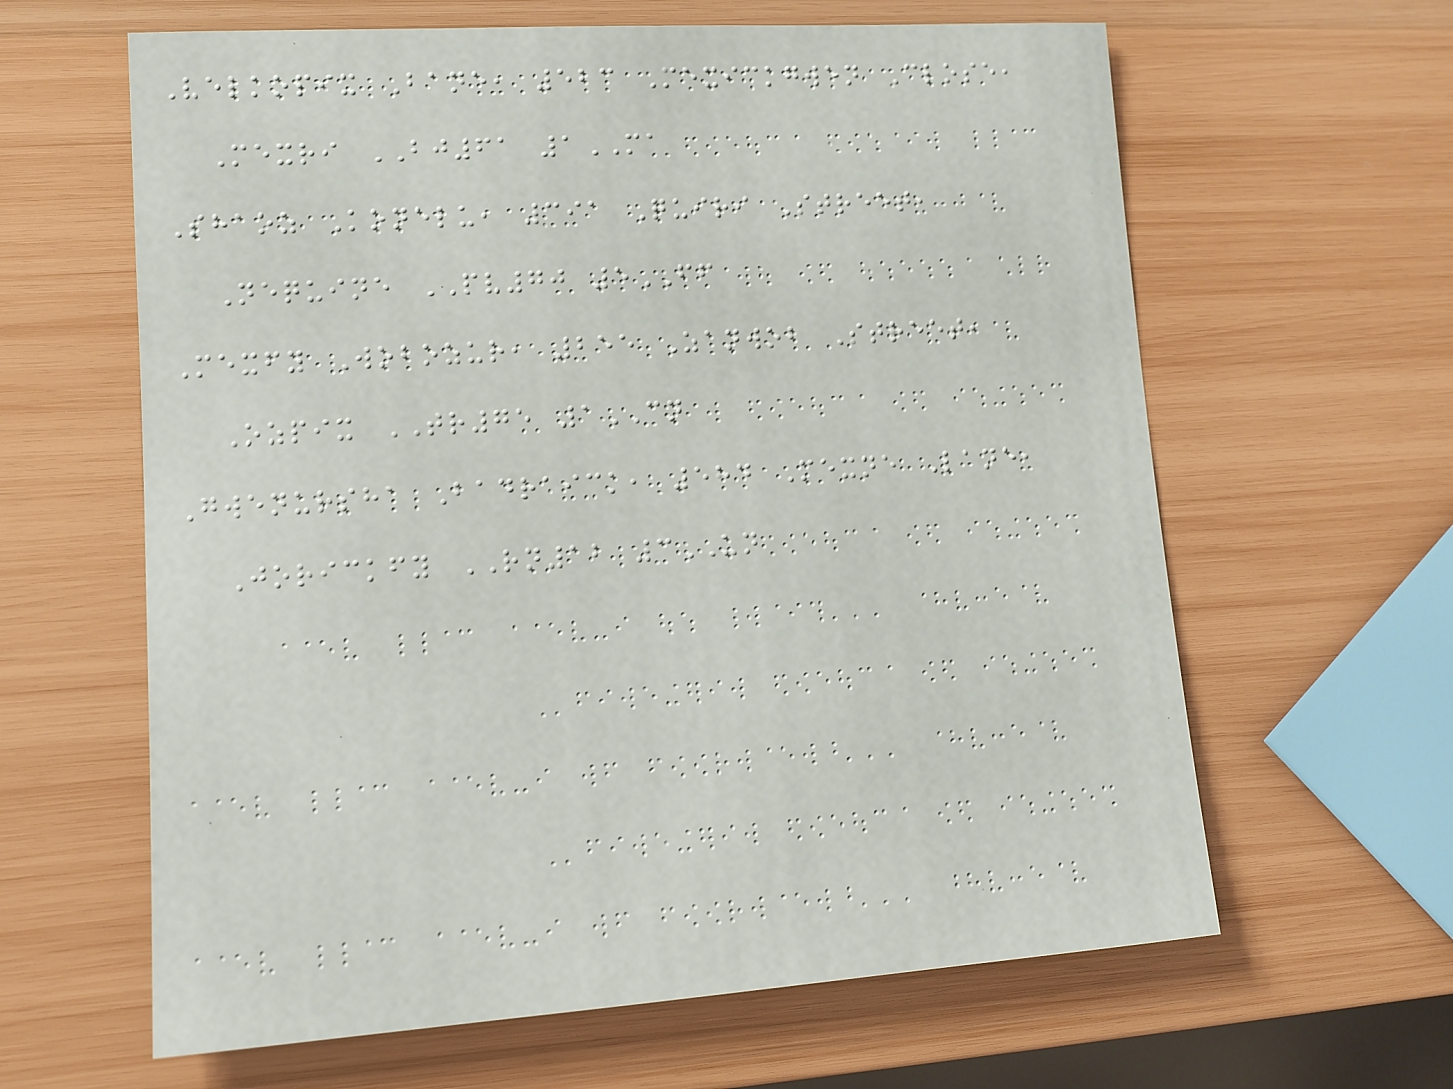Velkopix Bane, 523 Mexickgwen Close,
Mexri BJ61 1MA
Shaoz Konelu, 391 Quiri Street,
Nequine PV70 5FF
Mexfy Wobozur, 255 Zanwob Street,
Ozpix TR75 1CN
Gwenursha Badraick, 584 Mexne Lane,
Jorickfy RN12 3UN
